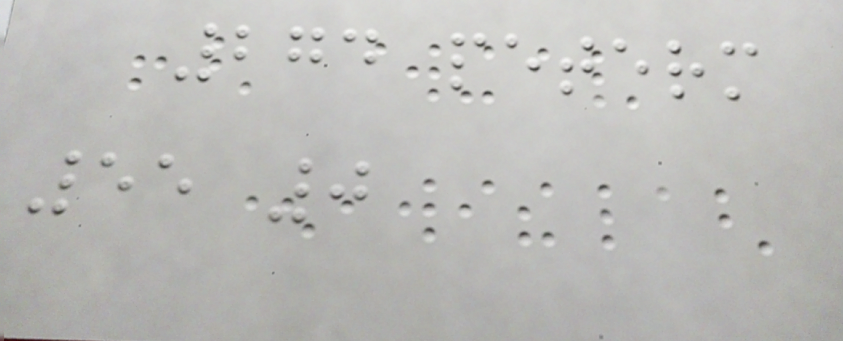274 peterm
55 0
